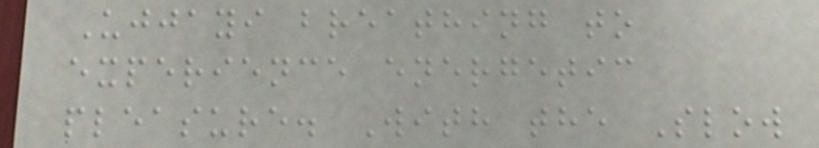Ujjayi breathing to
experience energetic
pleasure. With the Slow
